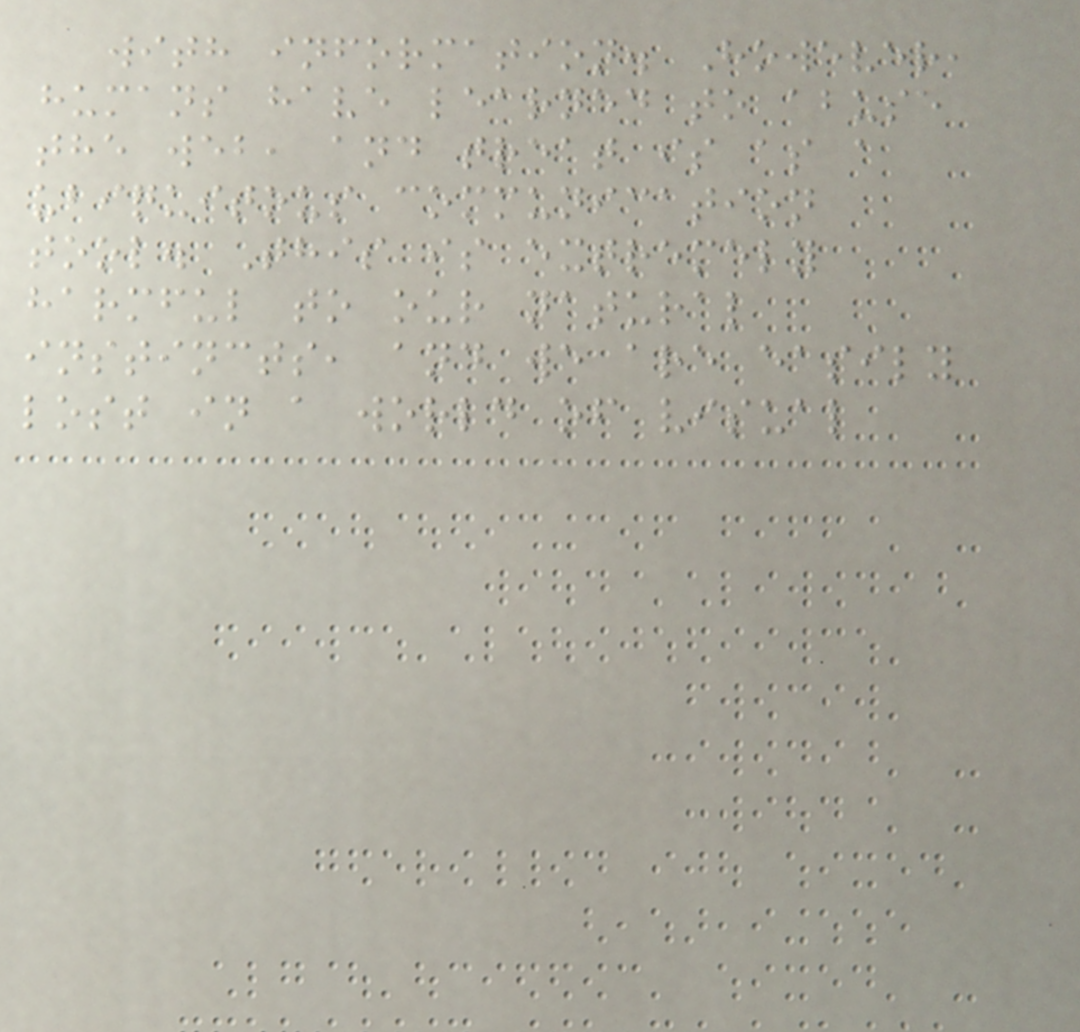with information. However,
humans have learned to abuse
the web, and treat is as a
ubiquitous communication
tool. This is extremely
harmful to our natural
instincts, and we are easily
lost in a world of visual
